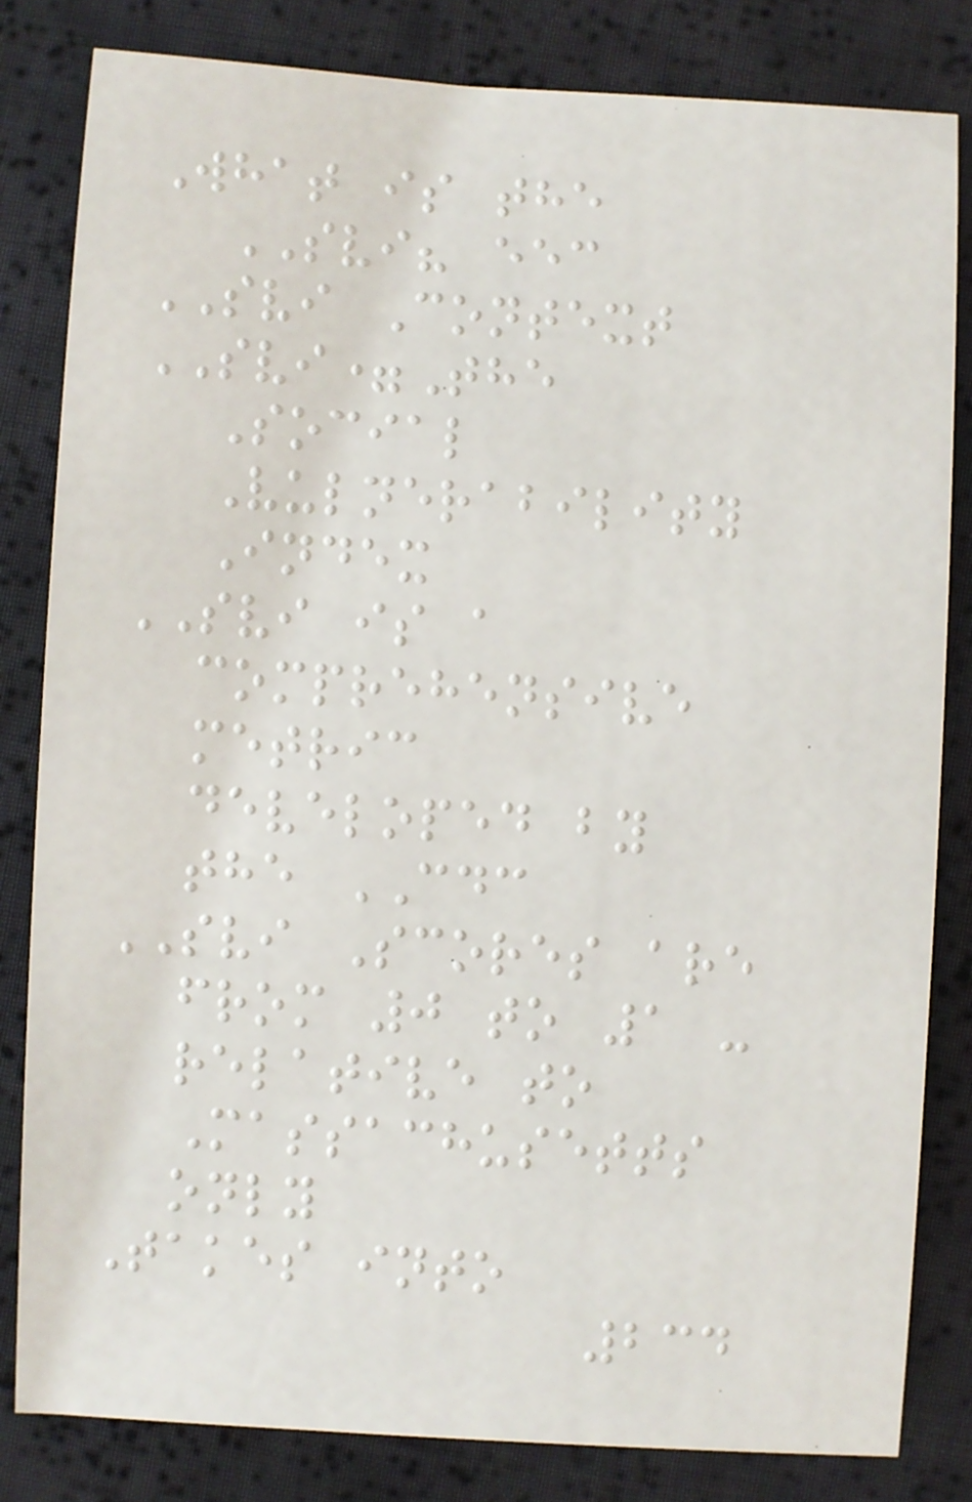What is the
SVI? eec
SVI Context
SVI=The
Social
Vulnerability
Index
SVI is a
comprehensive
metric
developed by
the CDC
SVI Scores are
from 0 to 1 -
relative to
Massachusetts
only
Takes into
234
